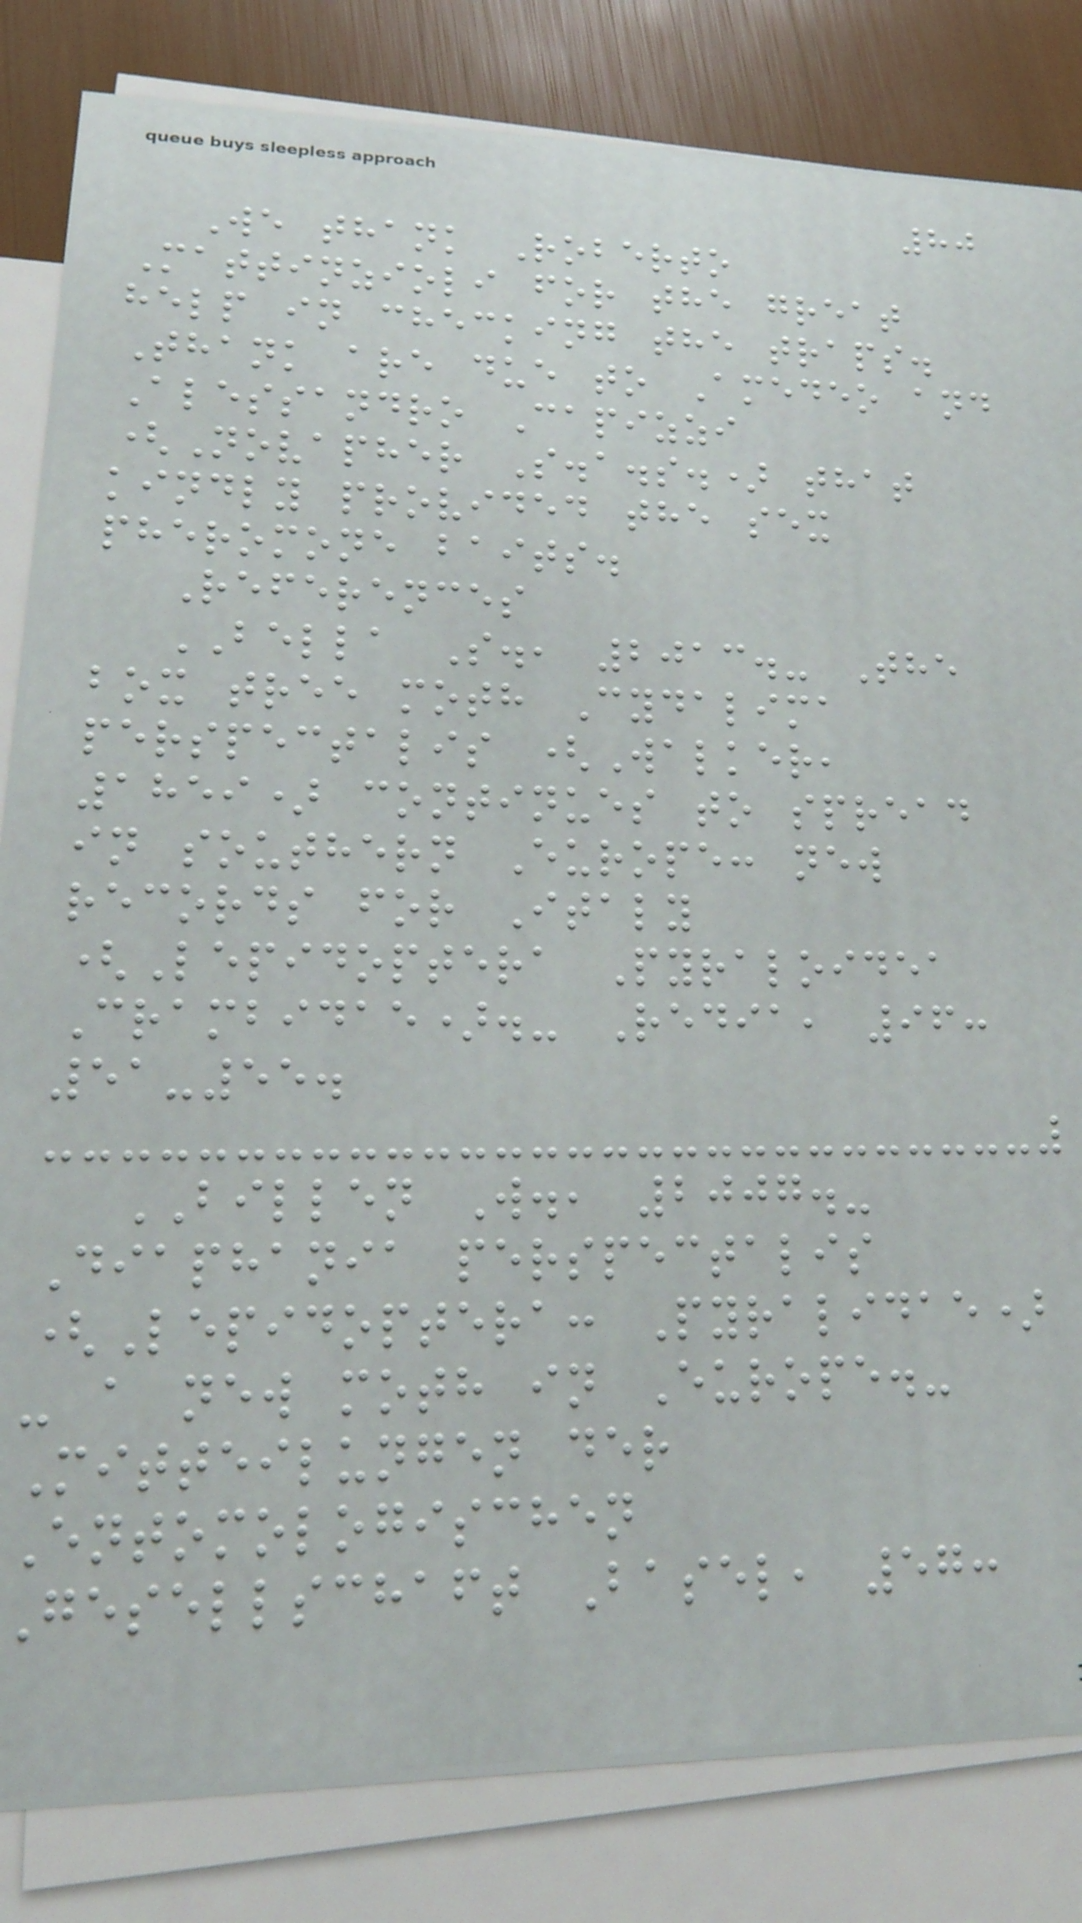80
We thank Roberto
Mattinzioli for the great
help in checking the traps.
Thank are due to Amedeo and
Alessandro Capizzi
(Novapher S.a.s.) that
kindly provided the sex
pheromone baits.
References
BELLA S., 2013.- The
box tree moth Cydalima
perspectalis (Walker,
1859) continues to spread
in southern Europe: new
records for Italy
(Lepidoptera Pyraloidea
Crambidae).- Redia, 96:
51-55.
BILLEN W., 2007.-
Diaphania perspectalis
(Lepidoptera: Pyralidae)
- a new moth in Europe.-
Mitteilungen der
Entomologischen
gesellschaft Basel, 57:
